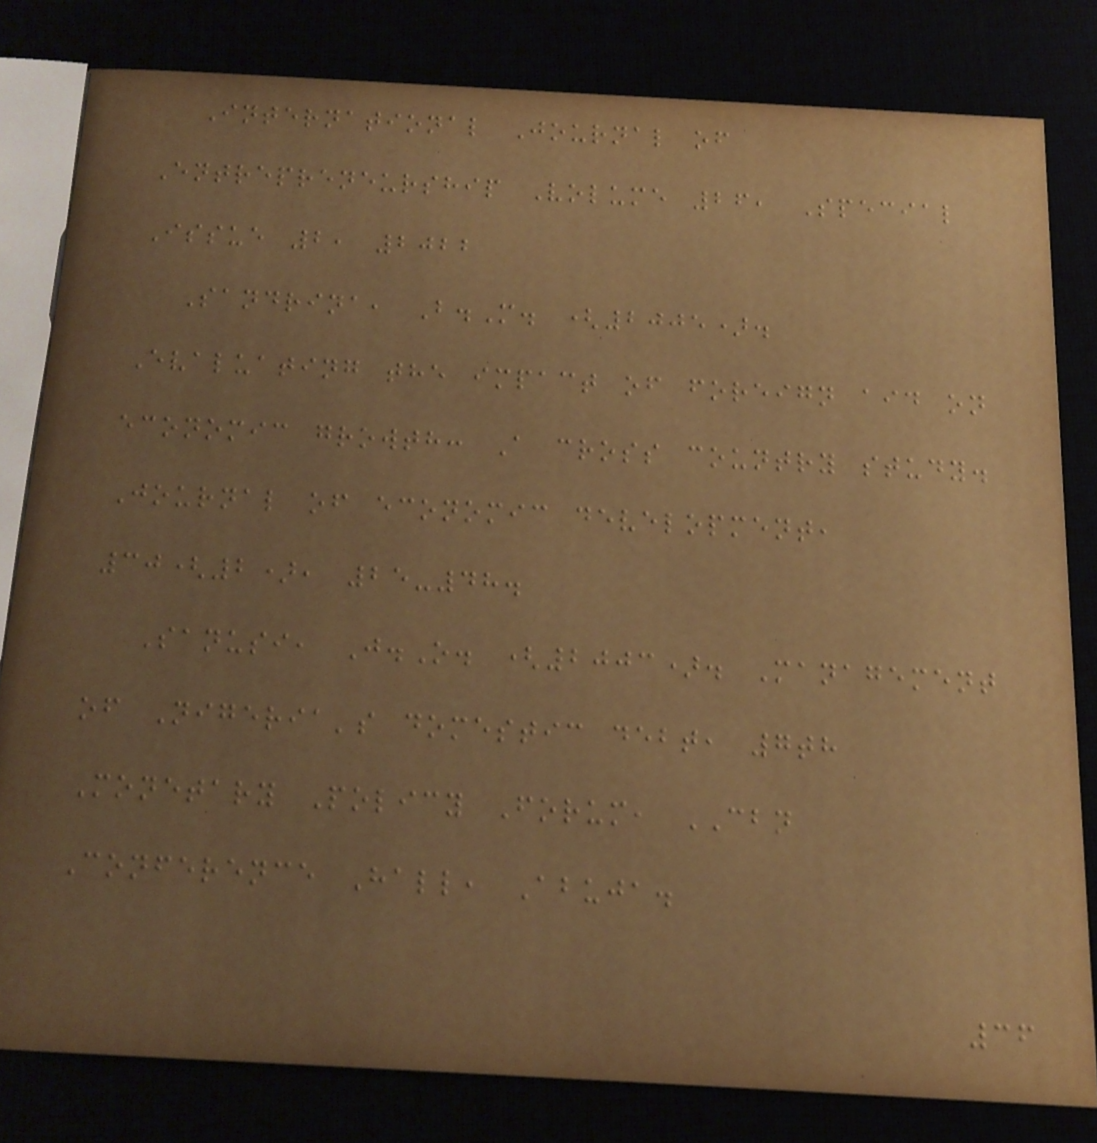International Journal of
Entrepreneurship Volume 26, Special
Issue 2, 2022
Sandrina, B.M. (2005).
Evaluating the impact of foreign aid on
economic growth: A cross country study.
Journal of economic development,
30(2), 25-48.
Sanusi, J.O. (2003). Management
of Nigeria's domestic debt, 7th
Monetary Policy Forum, CBN
Conference Hall, Abuja.
36
